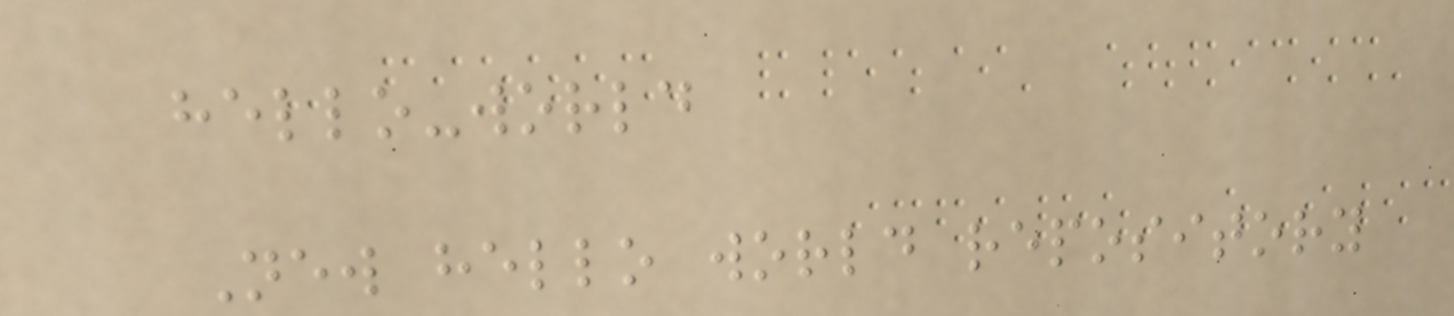hello-world
New hello world repository
